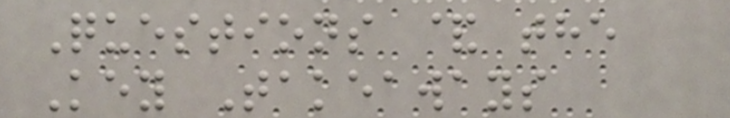Questions & the
Key Takeaways
